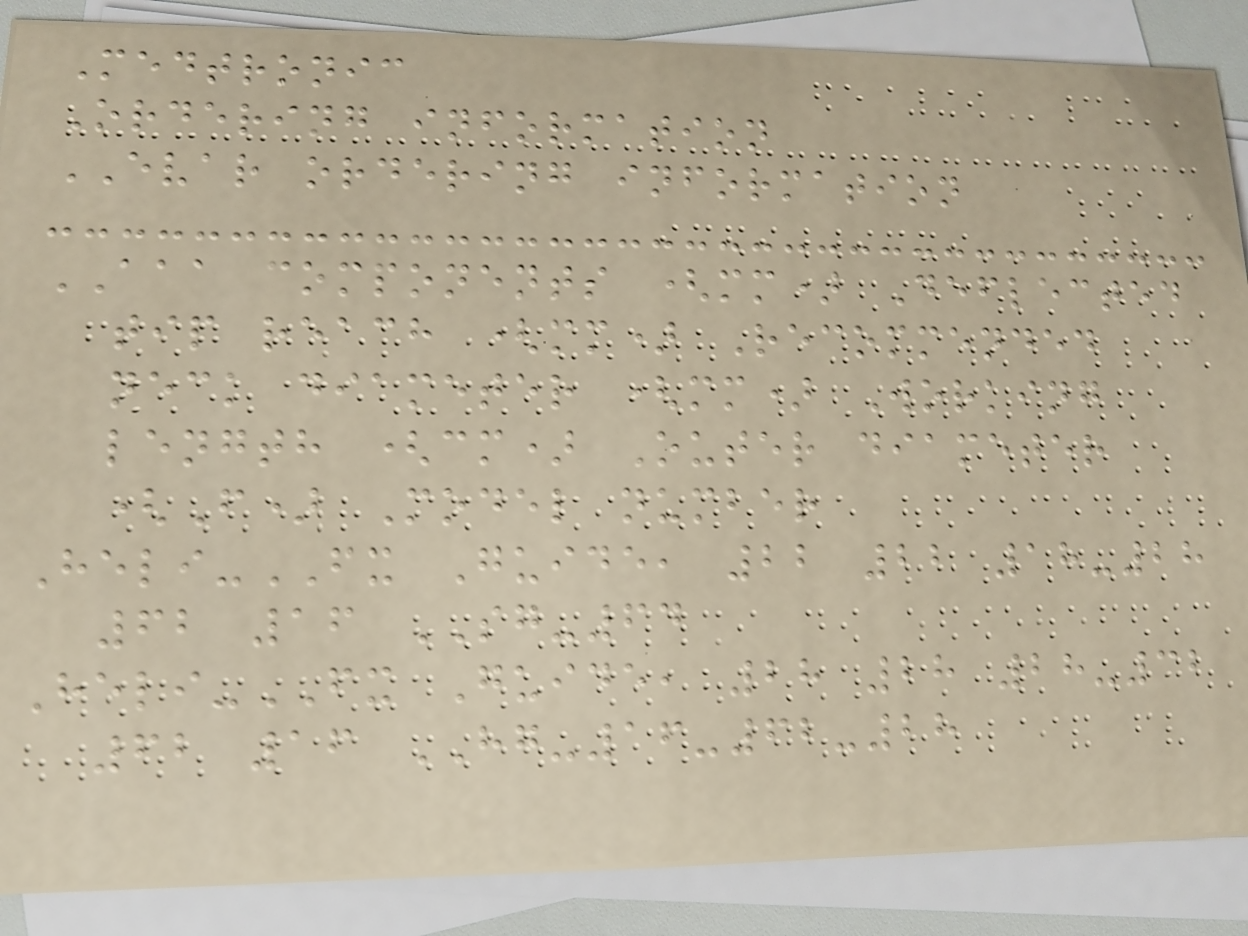Medtronic
Ordering information
EVAR ordering information
AAA components (mm) Deflected
tip reach (mm) Recommended
neck diameter (mm) Working
length (cm) Outer diameter
(F) Model number
Heli-FX Guide, 22 22 18-28
62 16 SG-64
Heli-FX Guide, 28 28 28-32
62 16 HG-16-62-28
